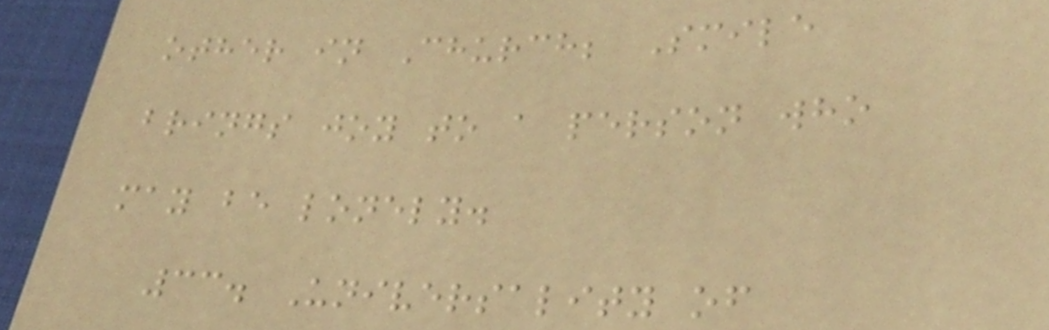other in Church; Smile
brings joy to a person who
may be lonely.
33. Universality of
